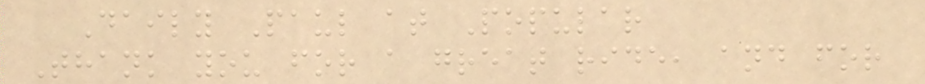Daily Paul at Popular
Thank you for a great ride, and for
